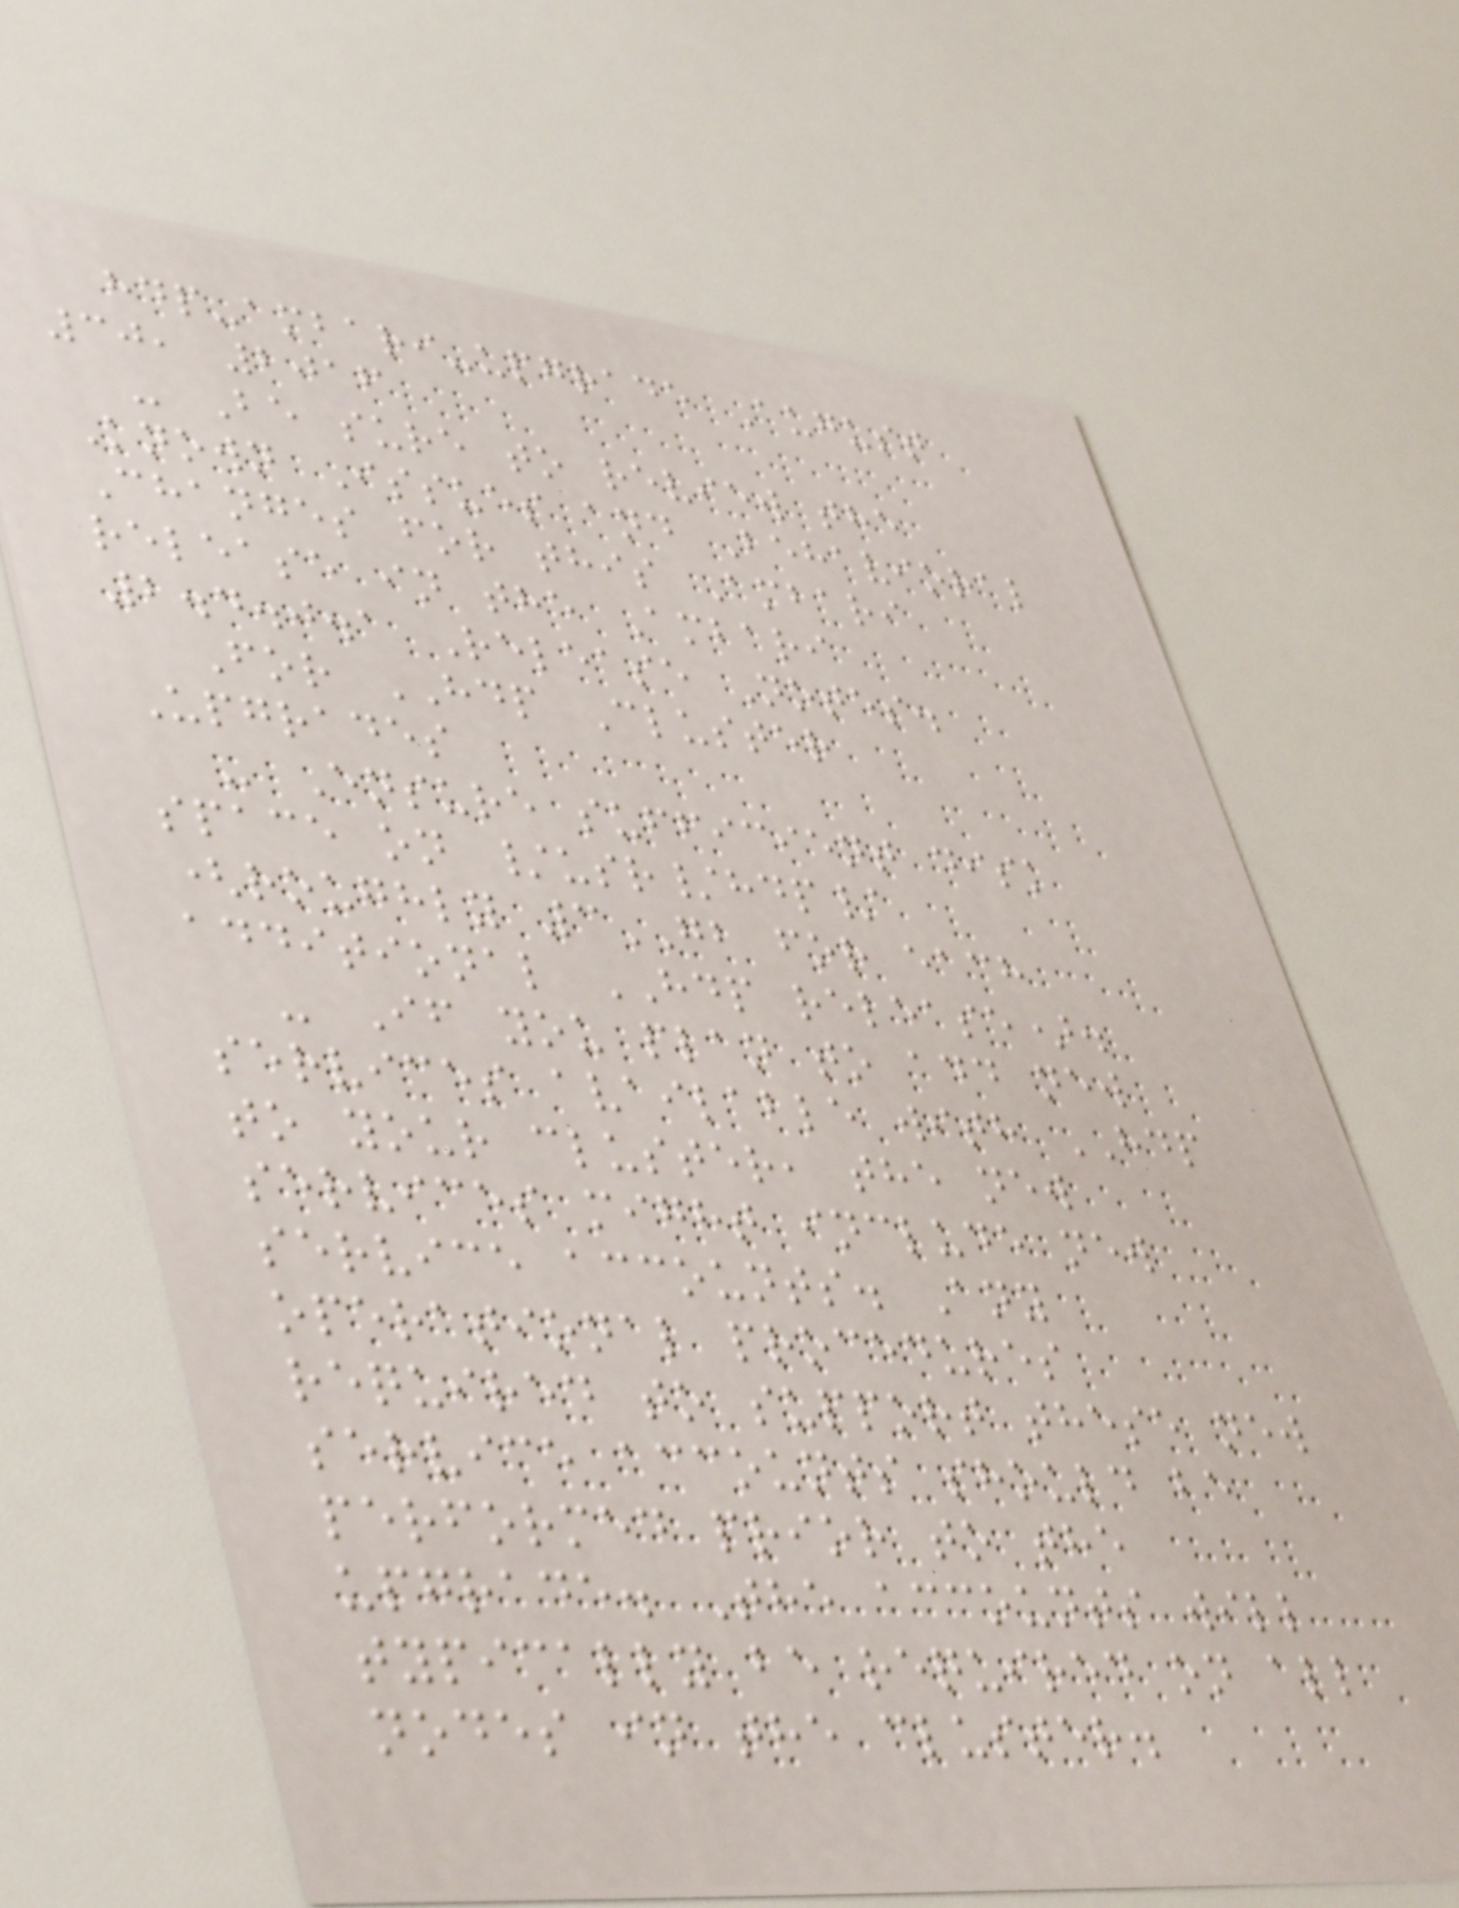hdp-ambari-upgrade August
30, 2016
- Be sure to review the
Known Issues and Behavioral
Changes for this Ambari
release in the Ambari
2.4.0.1 Release Notes.
For HDP Cluster
Upgrades
- Ensure sufficient disk
space on /usr/hdp/
(roughly 3GB for each
additional HDP release).
- If you plan to add new
services available with HDP
to your cluster, the new
services might include new
service accounts. Any
operational procedures
required to support these new
service accounts should be
performed prior to the
upgrade. The accounts will
typically be required on all
nodes in the cluster.
